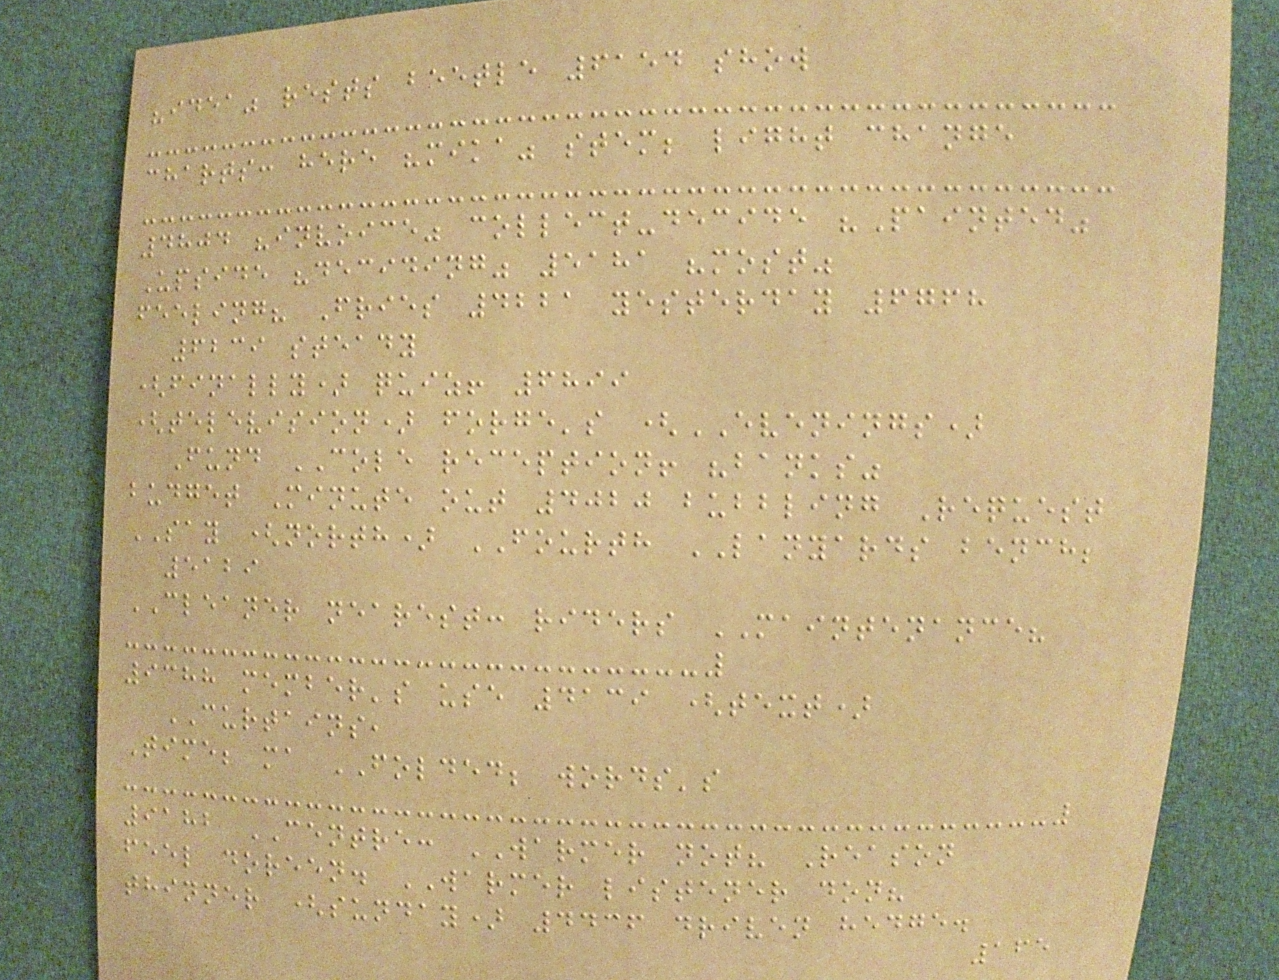"idea" rests beetle 6154 show
charts: here "mika" stem; light change
4804 "invoice" collect-decide "Painted"
Upside "deciding" 5181 "most"
feeling? Fries 4221 yesterday 6768
6239 steady
(finally) quiz! 6899
(television) forge's (EVENINGS)
Fund COLE reception! "banks"
budget Minute out 4020 bubbling Request
SAY (north) FOURTH LANYARDS bench;
5129
CLEANER nearest: riders MAINTENANCE?
9388 member's use 4139 (text)
CURTAINS,
Time; ma FOLDED; words's
9182 CENTRE: WARMER not? Reason
feel doreen. WARMER listener don?
thinner (sunday) 4436 driven hedge.
165
